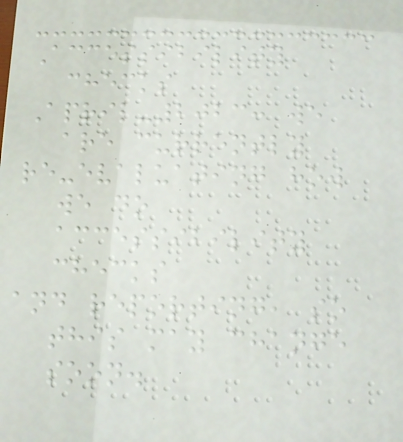Accessibility
checks
April-2023: we
are currently
re-evaluating how
we do
accessibility
checks
and reporting, so
this may change
soon.
